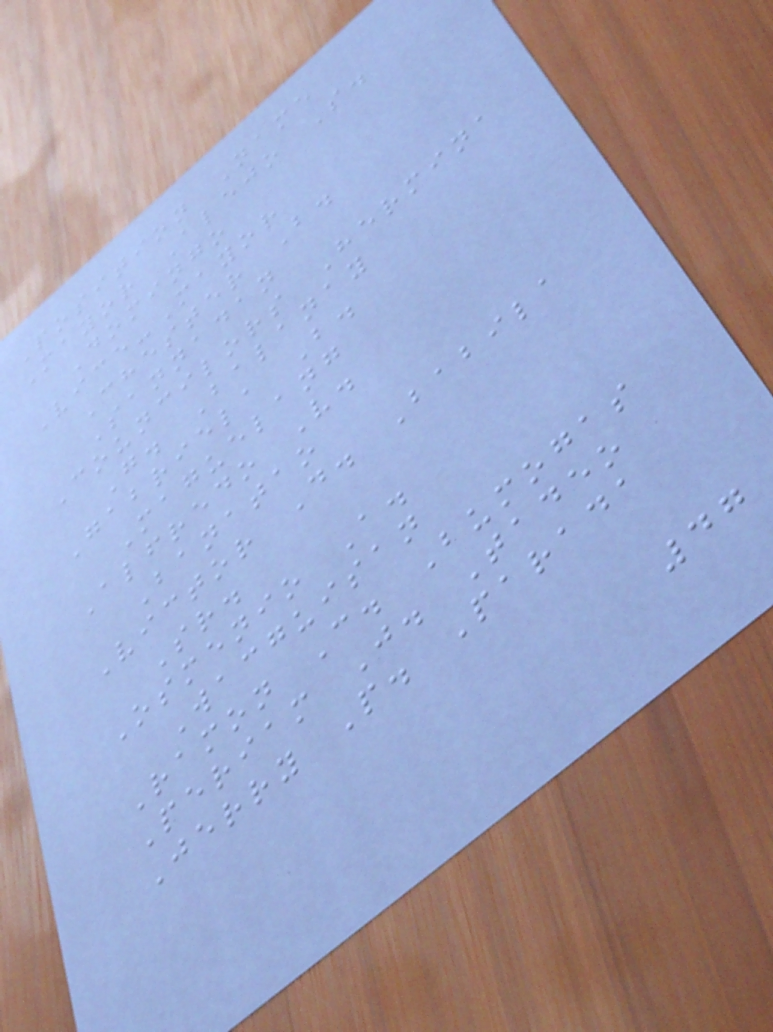Position Name
Mayor Alejo S.
Domingo
Vice-Mayor
Chester B.
Sannadan
Councilors Hermina
G. Balanay
Gabriela B.
Maguelang
Alfredo V.
Banatao
Victor D. Babila
Sr.
Osmenio A.
Wacguisan
Ramon C. Bumogas
Periam J. Tadeo
Jerry P. Parada
47
